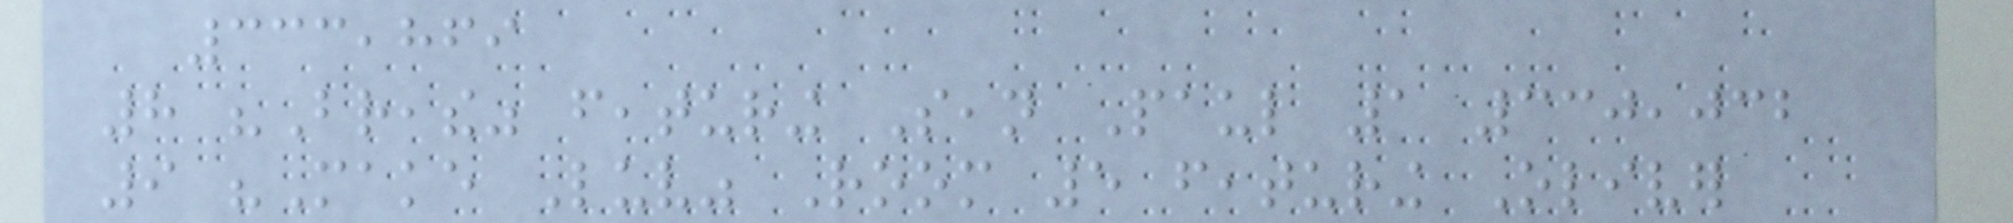333,869
8 "Breathe" featuring Sean Paul 1 330,032
9 "Make Luv" Room 5 featuring Oliver
